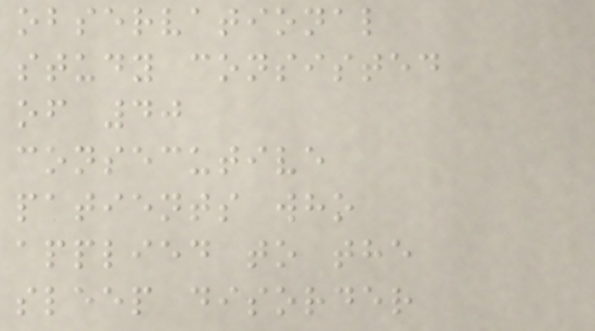observational
study consisted
of 40
consecutive
patients who
applied to the
sleep disorder
